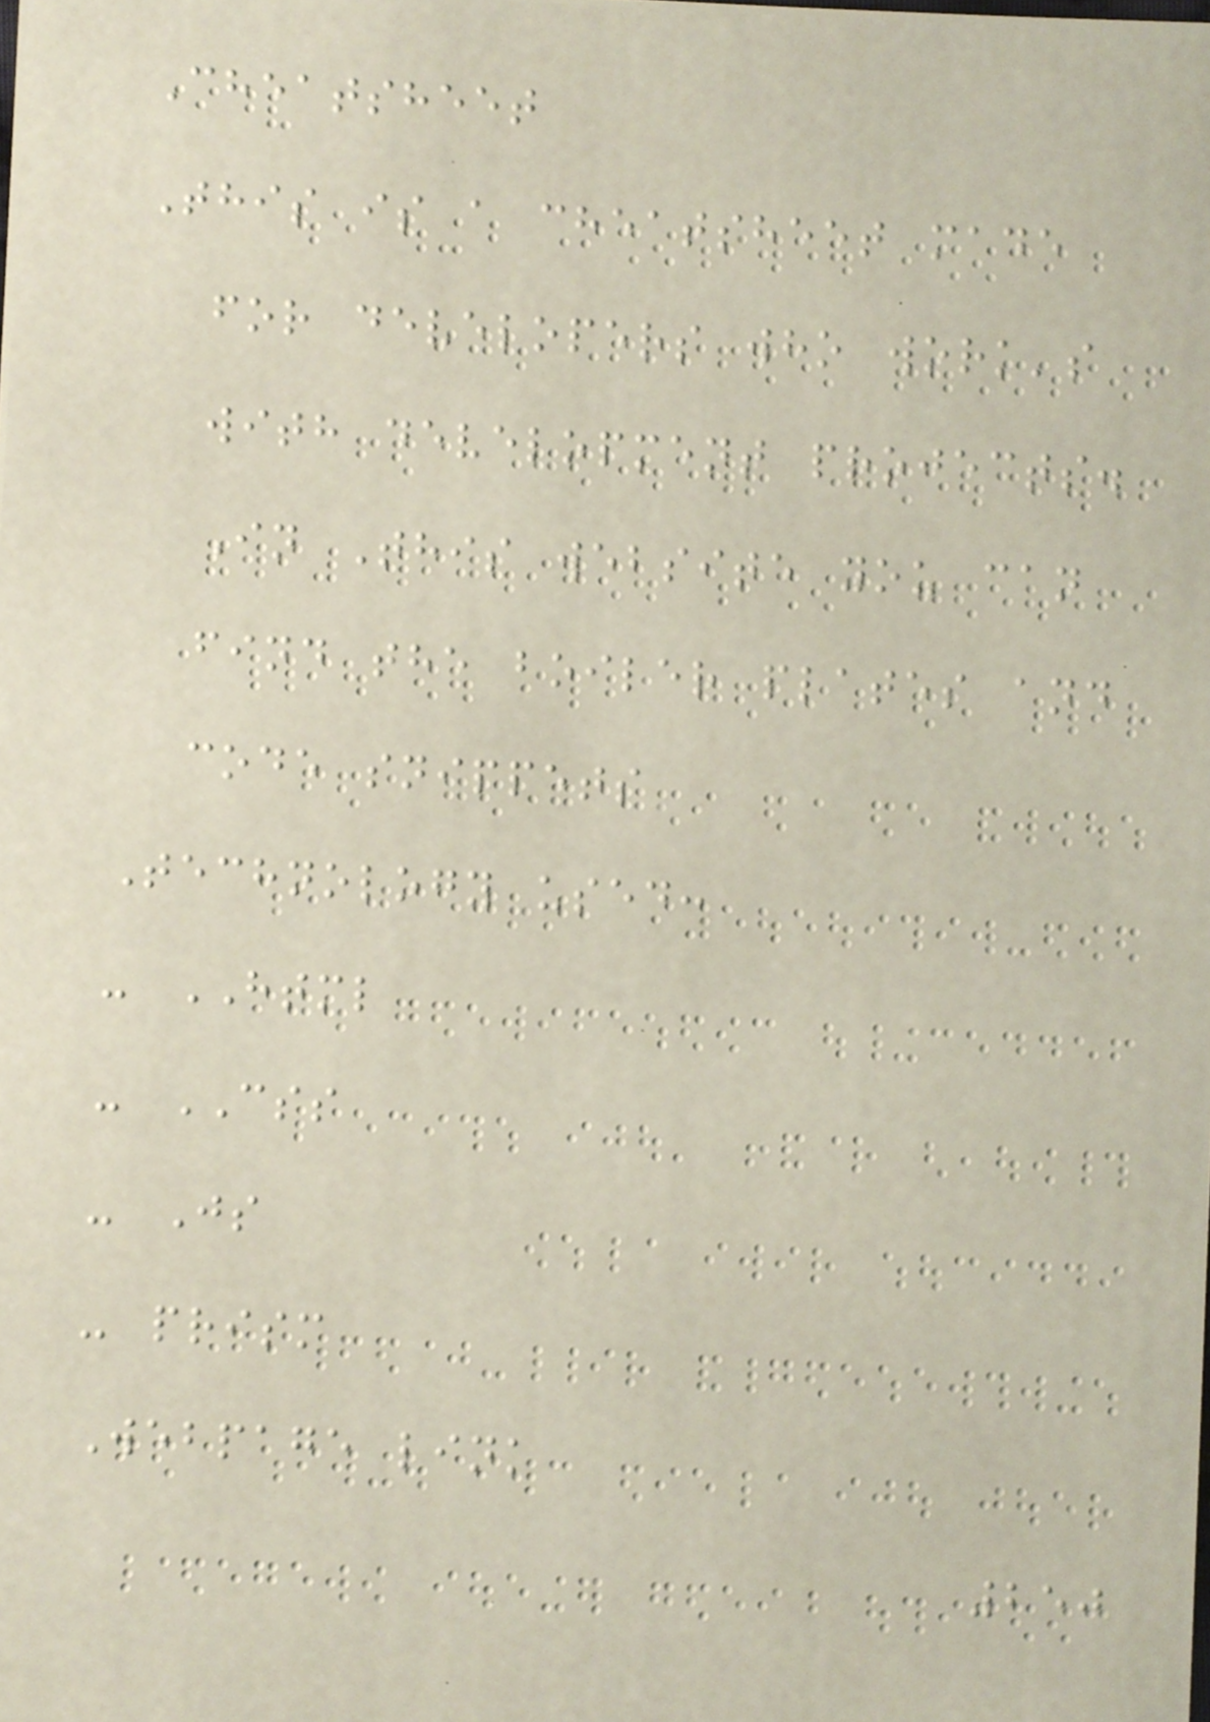Cheatsheet
This is a cheatsheet made
for developers who work's
with development projects.
In This website you can
find the boiler plates and
code snippets
Technology used:
- HTML
- CSS
- Js
- prism
Webpage link
250
